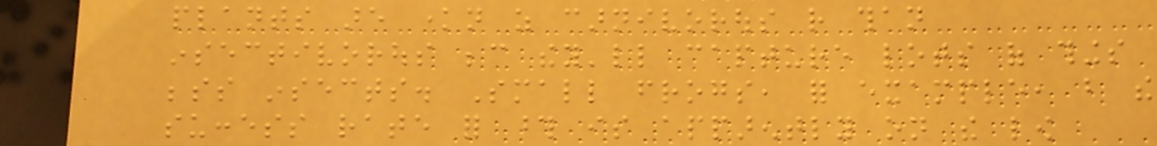plants are known as carnivorous rather than
insectivorous because they'll capture lots of things
besides insects. Small frogs, for example, but the
success rate for those is apparently on the low
